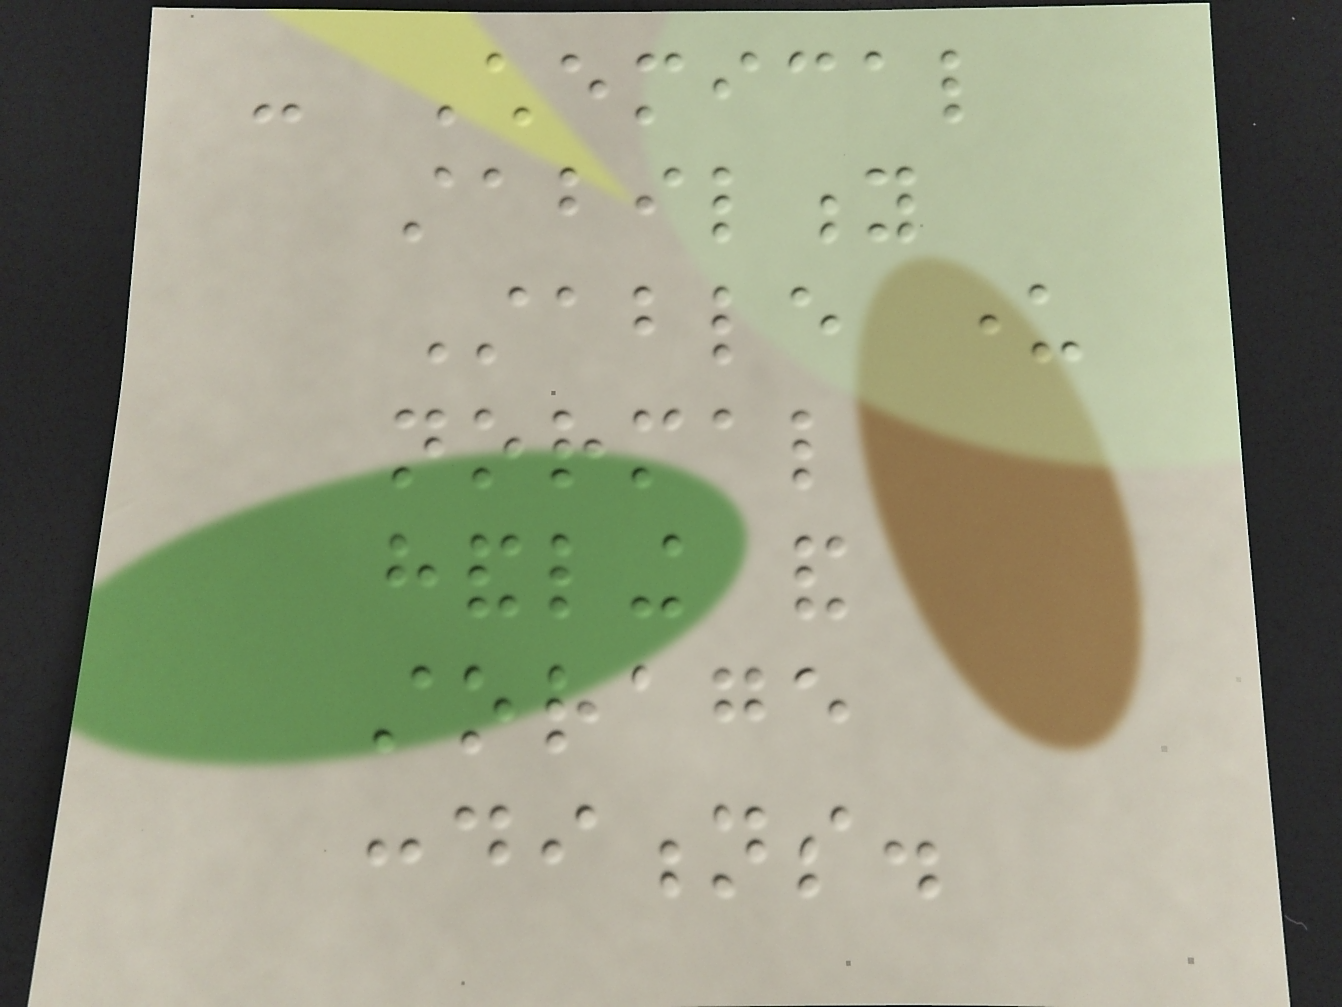- Chemical
stability
Stable under
normal
handling and
storage
conditions.
